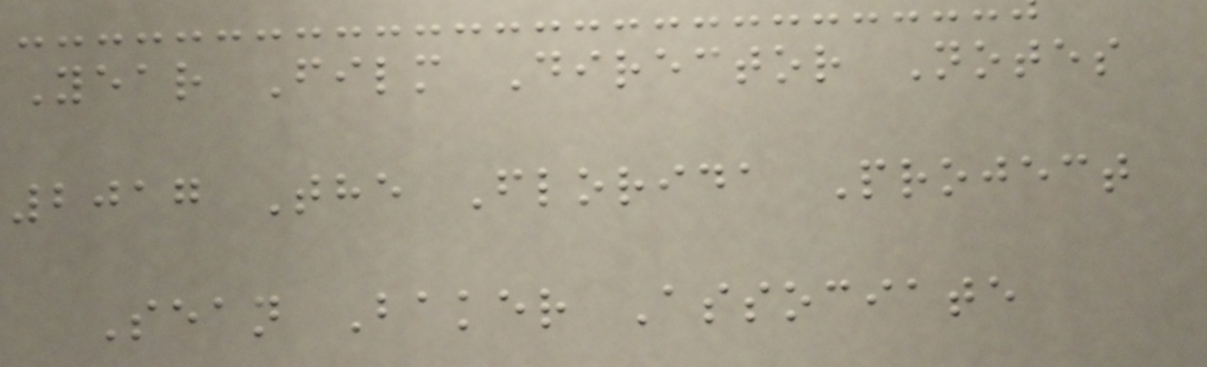Year Film Director Notes
2017 The Florida Project
Sean Baker Associate
